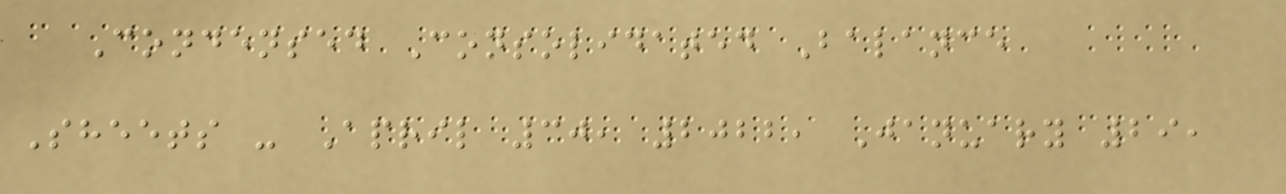Condensed Consolidated Balance
Sheets - April 30, 2022, January 29,
